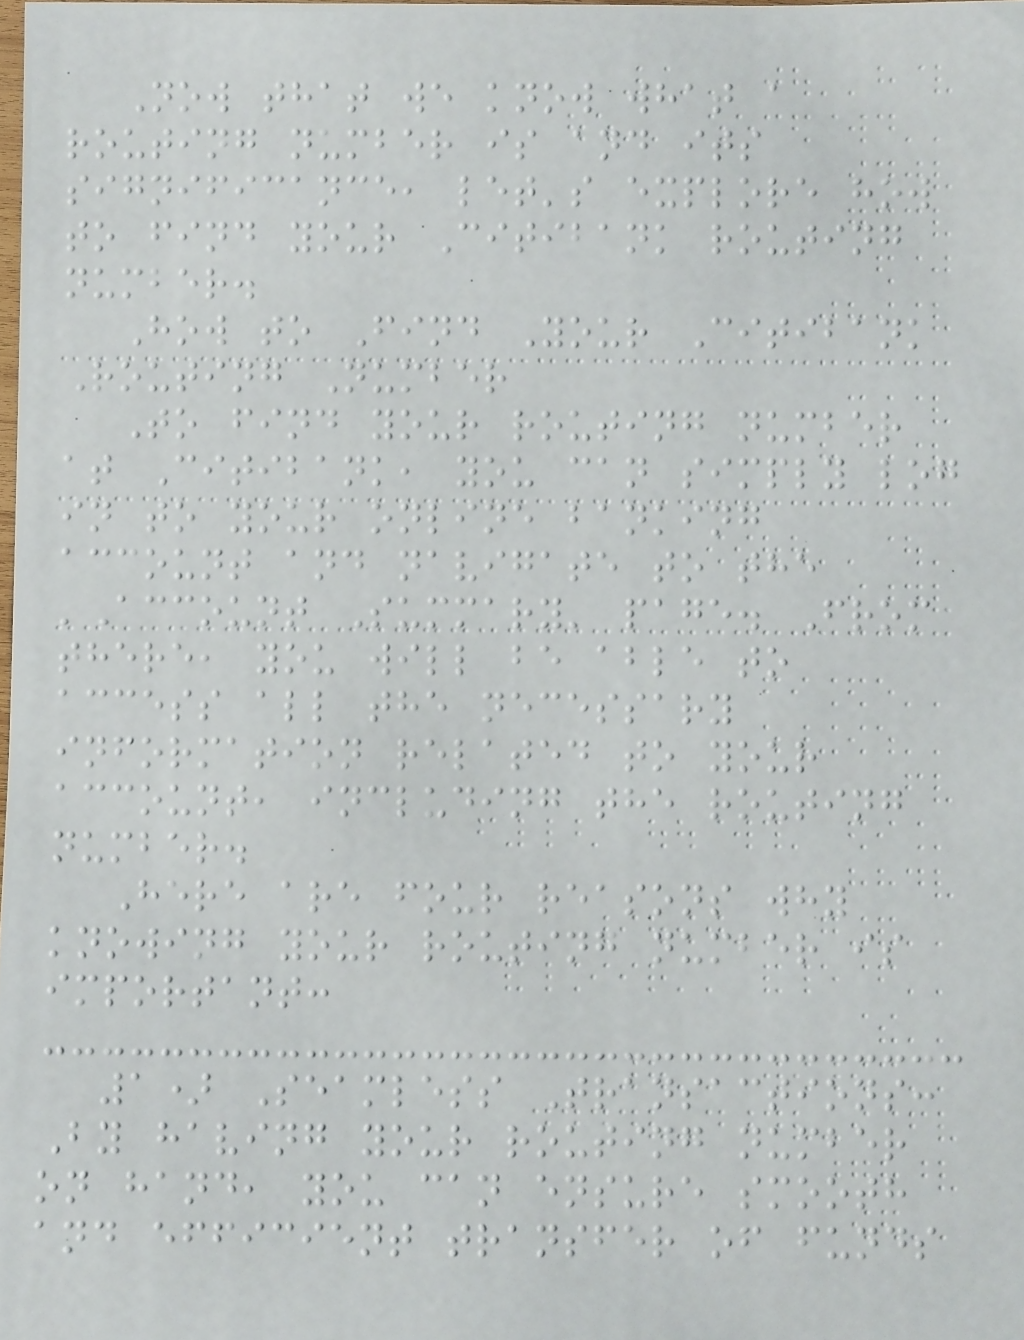Now that we know what a
routing number is and its
significance, let's explore how
to find your Citibank routing
number.
How to Find Your Citibank
Routing Number
To find your routing number
at Citibank, you can simply log
in to your online banking
account and navigate to the
'Account Summary' page. From
there, you will be able to
access all the necessary
information related to your
account, including the routing
number.
Here are four reasons why
knowing your routing number is
important:
1) Seamless Transactions:
By having your routing number
on hand, you can ensure smooth
and efficient transfer of funds
